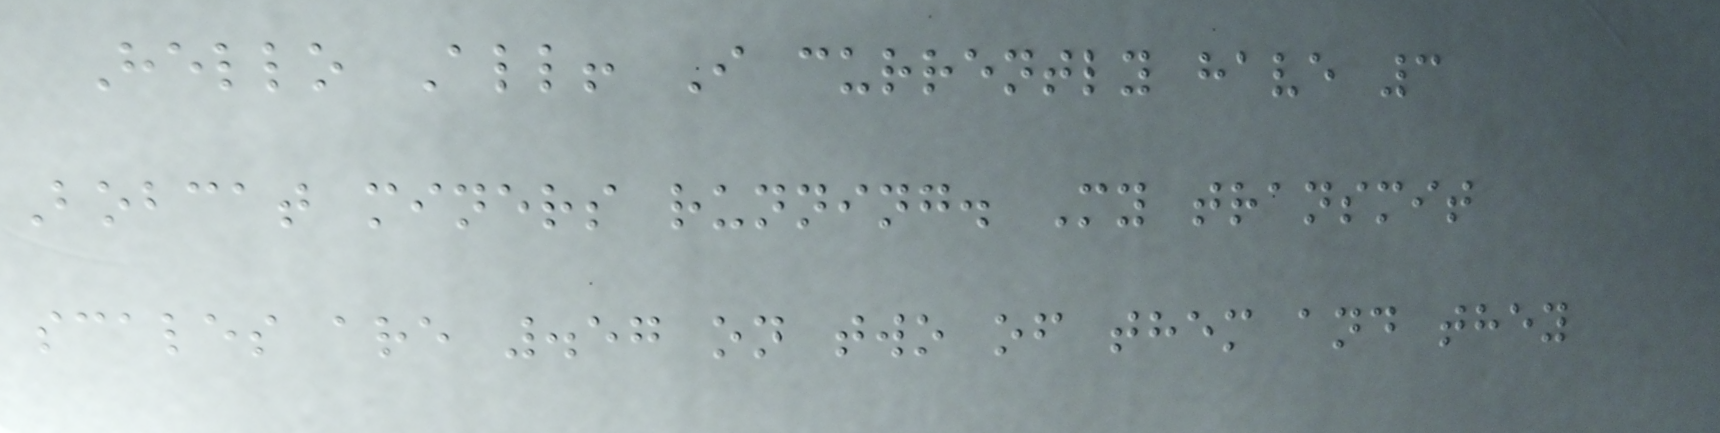Hello All! I currently have 3
Bobcat miners running. My transmit
scales are .57 on two of them and they
